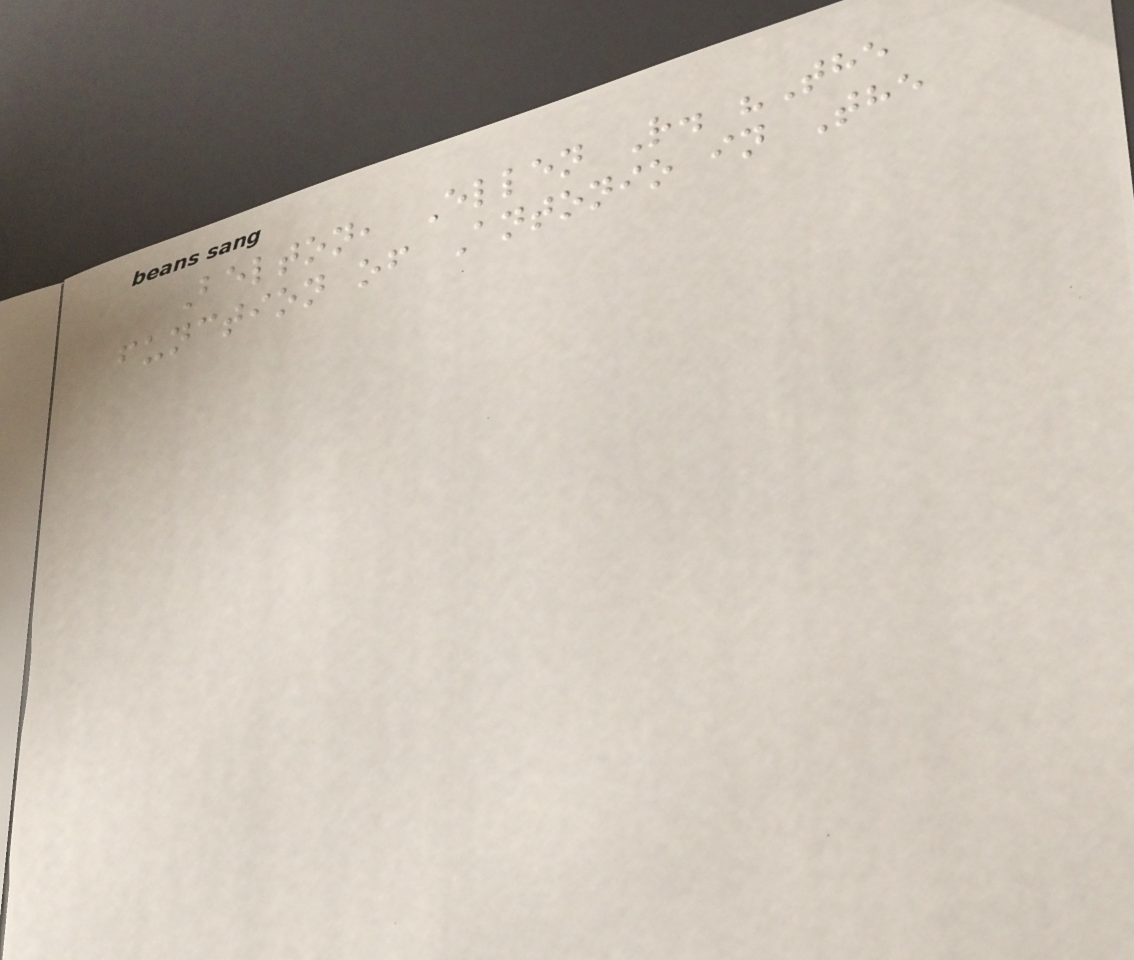Belton, Ellen R. "The
function of Antonio in The
